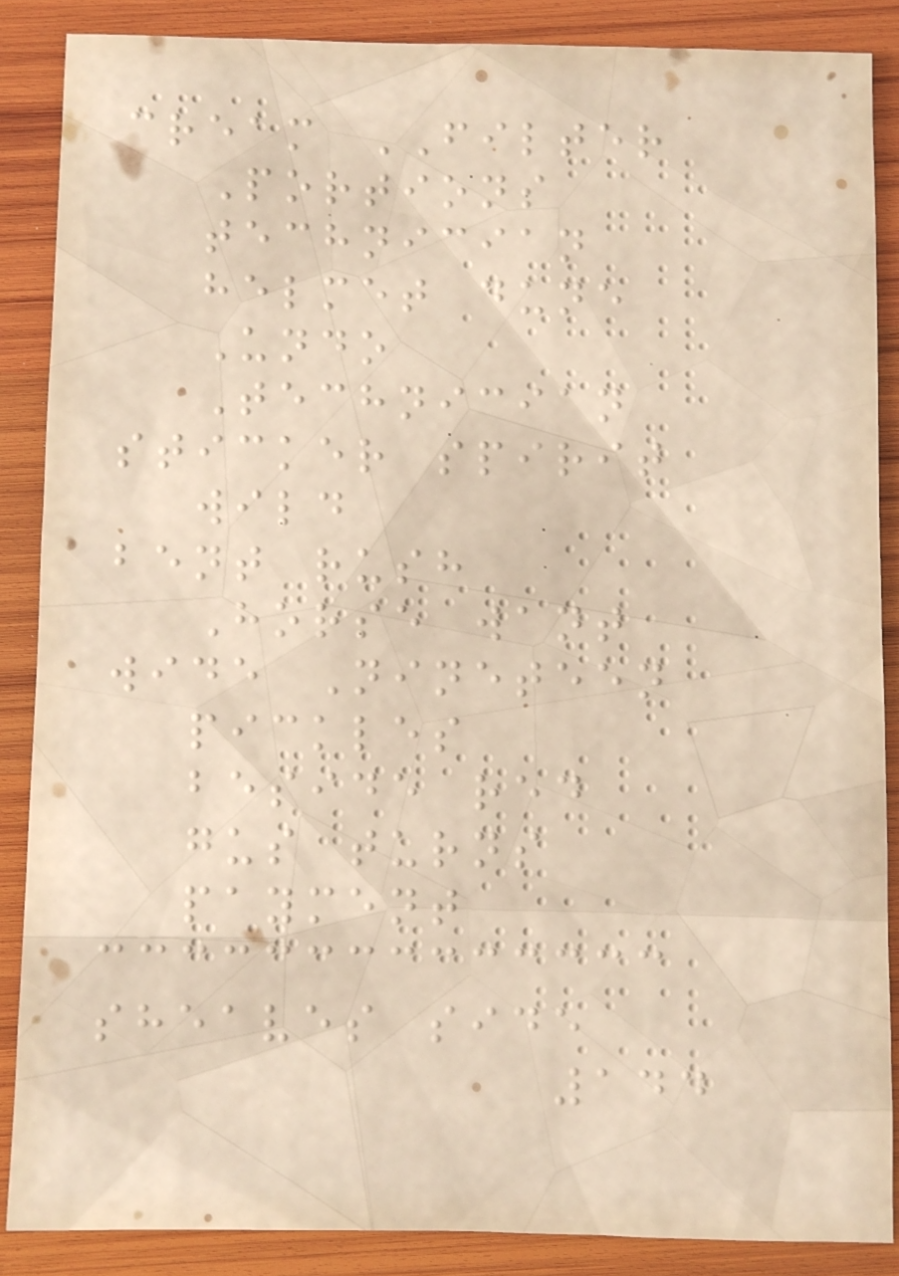cream FILTER
Portions
technician
helmet dune
Undo
Technician
sticker spirit
wild
bent rush
Horse want
wide Nineteen
pickles
beside red
gus turns
payment
sheaves side
144
